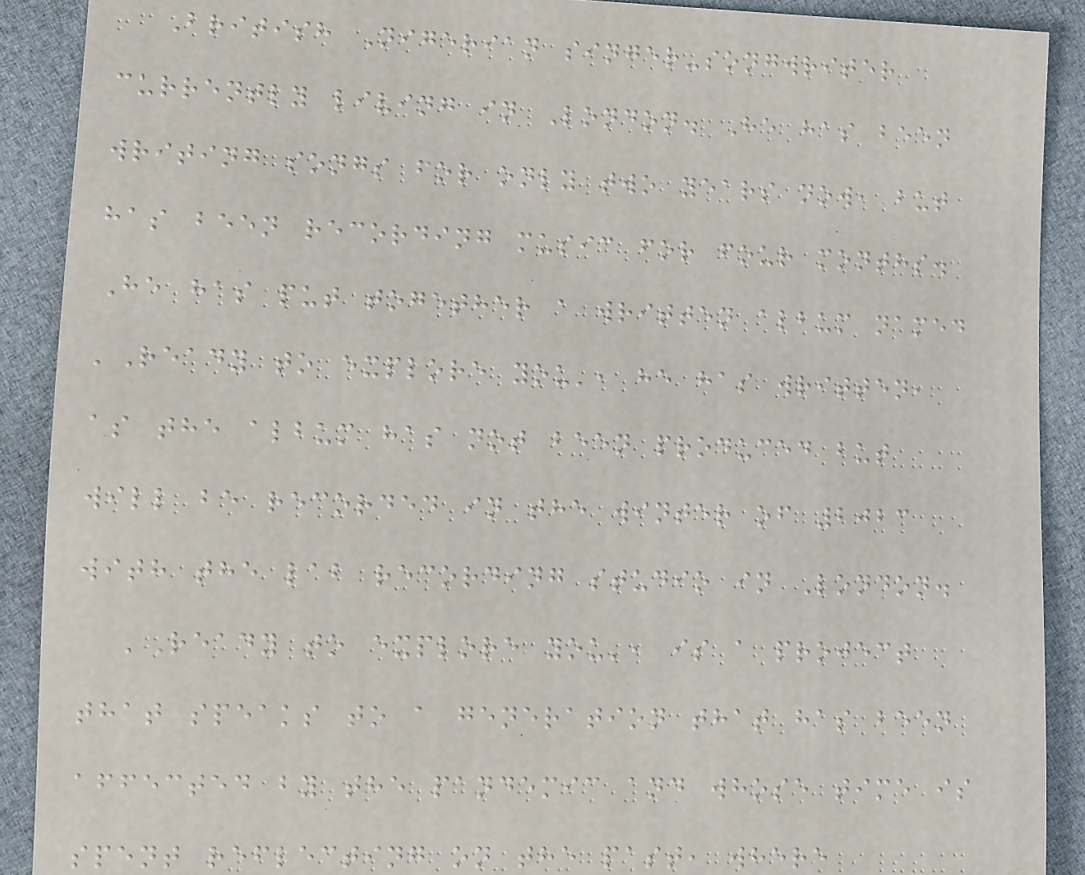British Nigerian singer-songwriter
currently living in London. He has been
writing songs for only two years now, but
has been recording music for four months.
He has put together a written album named
'Ready to explore you', he has written,
as the album has not been produced but
will be recorded in the winter of 2023
with the lab recording studio in London.
'Ready to explore you', is a project
that speaks to a generation that has been
affected by the pandemic and whose time is
spent reflecting on the past, where
